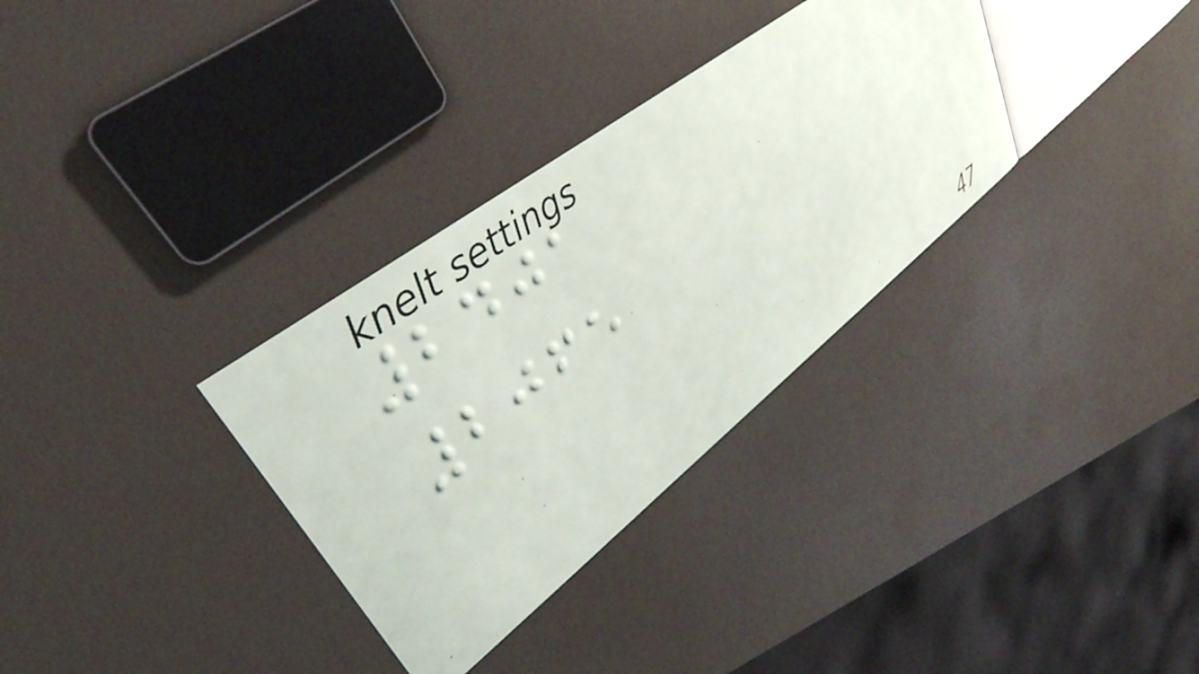2401
2065
